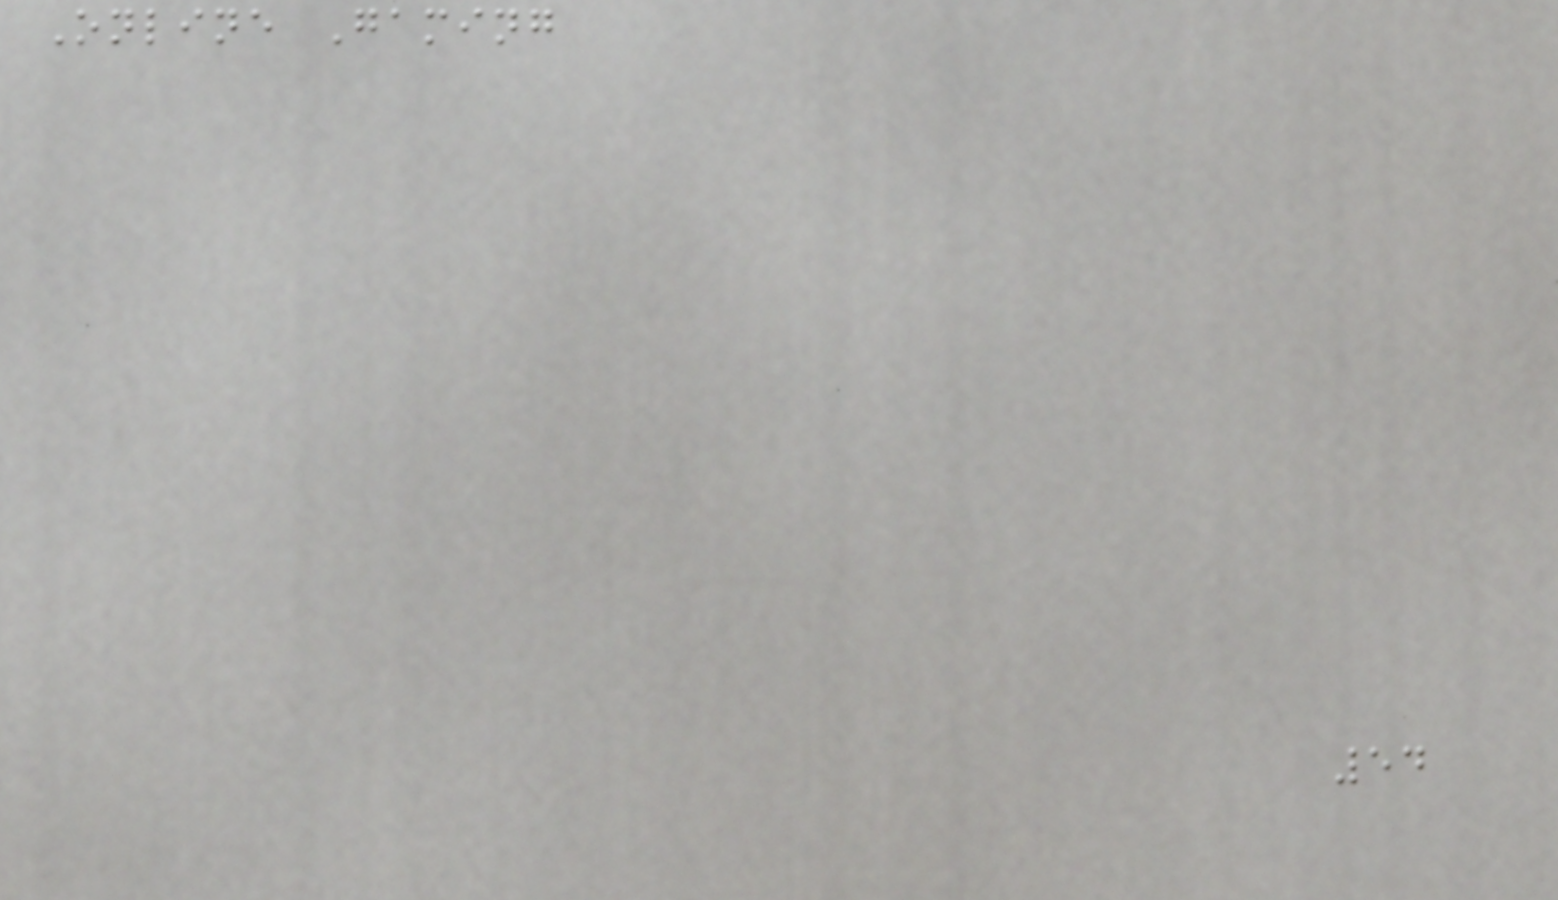Online Gaming
54
